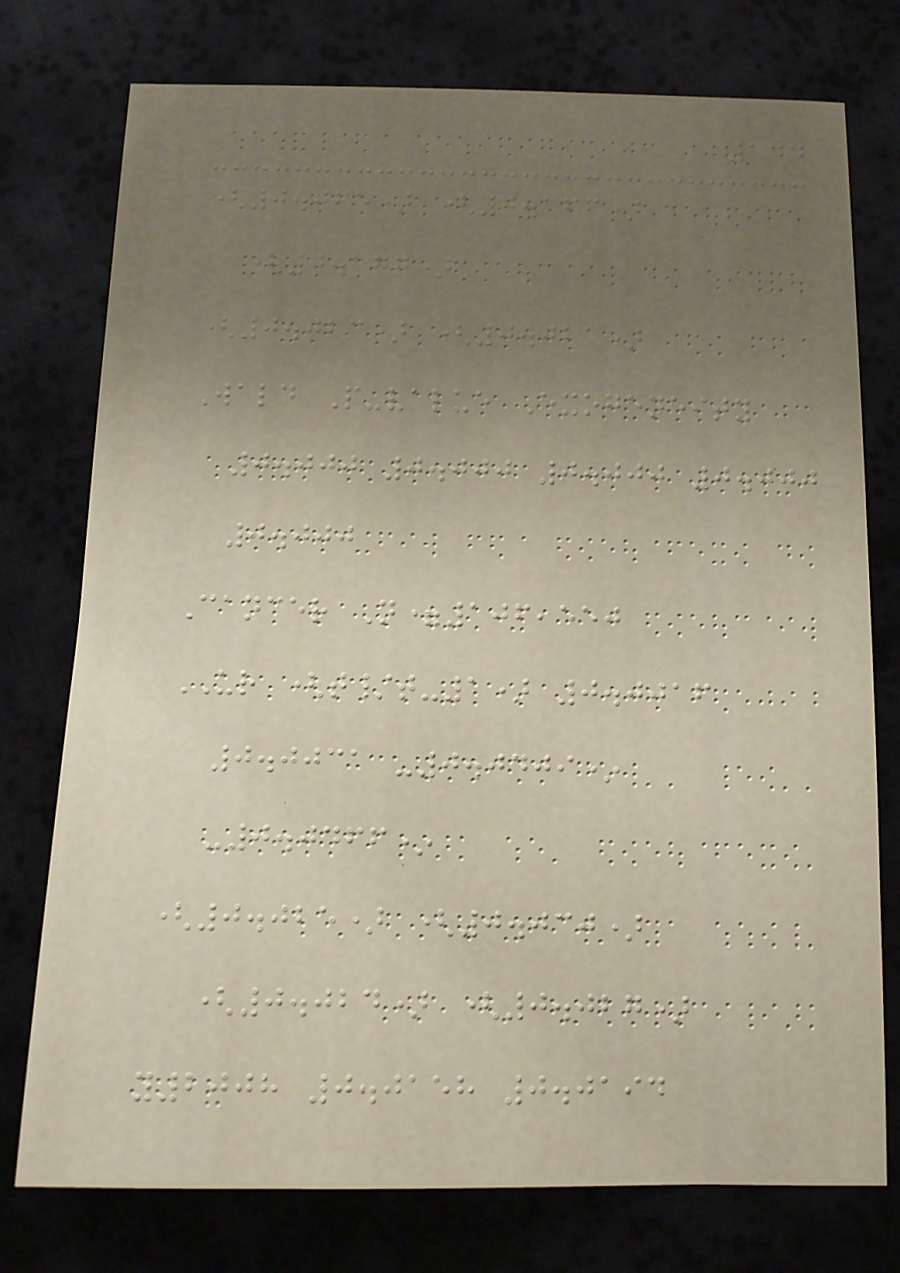144
(0.065) (0.166)
(0.177)
(0.023) (0.021)
Wald P-value Exogeneity
0.000 0.000 0.000 0.000
0.000
Cancer N=106,550
UR (t/t-1) 0.0016
0.0031 -0.0409*
-0.0466*
(0.025) (0.030)
(0.024) (0.027)
y2008 0.0158 0.0194
